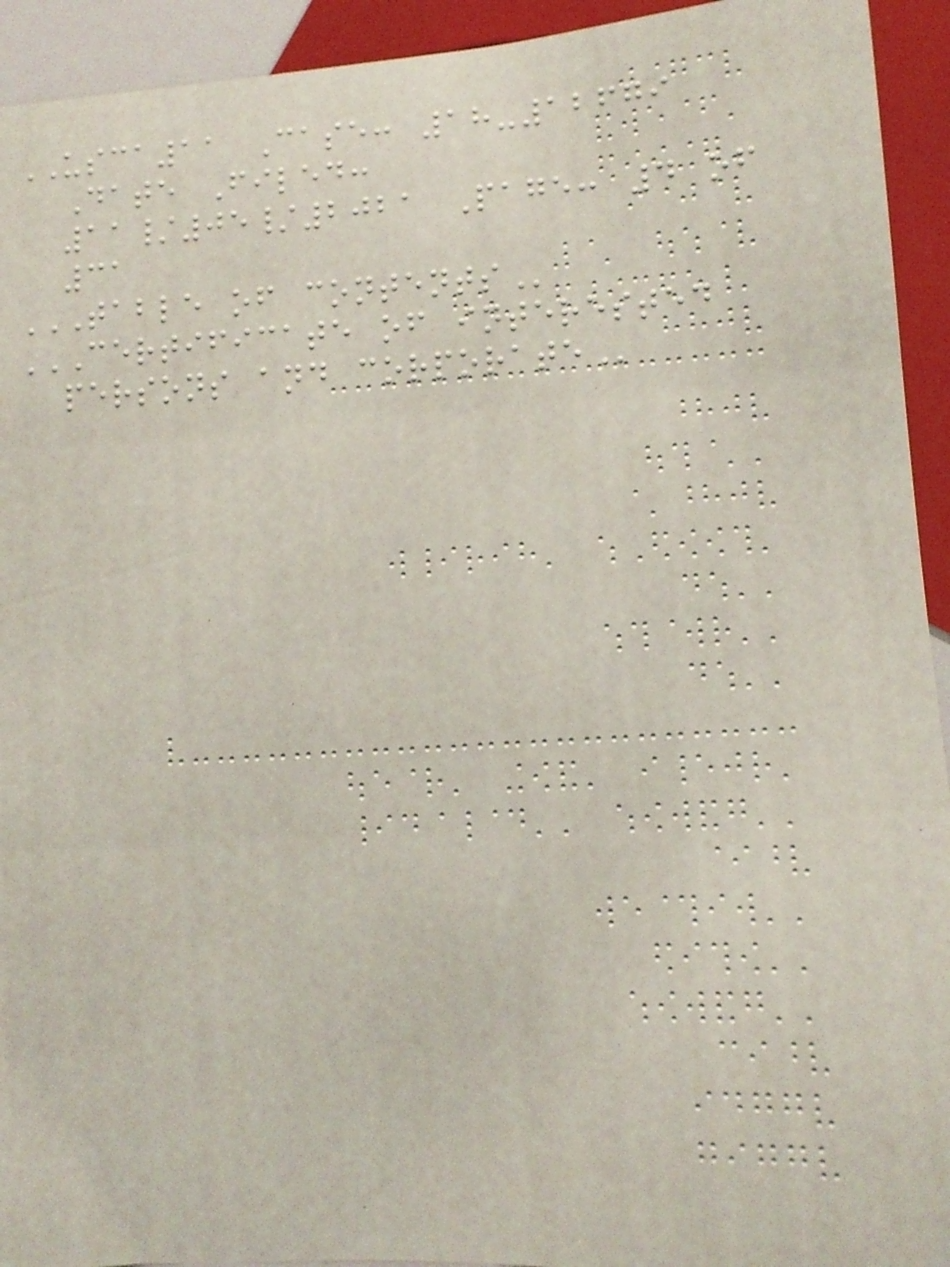USCA11 Case: 18-12679
Date Filed:
11/05/2021 Page: 4 of
31
TABLE OF CONTENTS
CERTIFICATE OF INTERESTED
PERSONS AND CORPORATE
